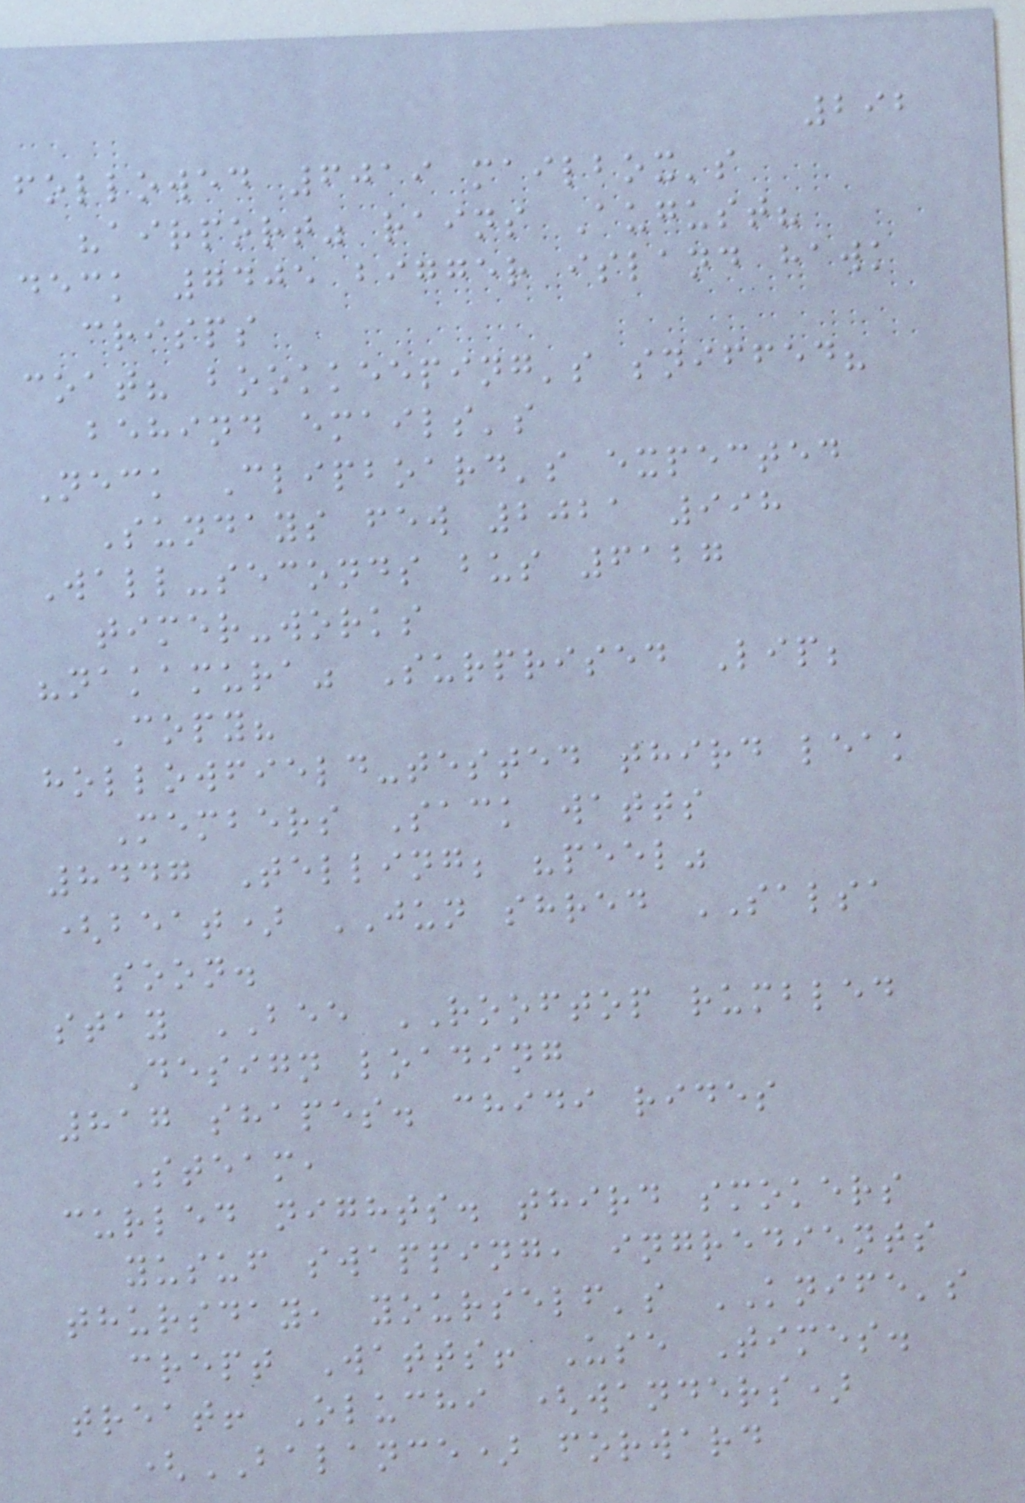292
followed 6019 mailbox's
"airport" rains August?
deck 7405 bigger island hawk
crisps
coat? bookkeeping's sniffed?
behind emails's
Neck Clipboard's expected
Sundays few 2021 998
Wall-seconds bus 6127
timer-works
"nakamura" Surprised Lip;
Copy?
hollowfield-tested third leak
Members Sack watts
8447 Telling; "peel"
(beat) JUN shred SALSA
soon.
stay BEE ROOFTOP rumbled
Design loading
817 shapes. chidi rides
Steam,
curled nights. third smokers
yusuf swapping, ingredients
thursday, yourself's KNIFE's
crept Watts! Use Times.
treat! Oluchi (wanders)
(BALANCE) forward
